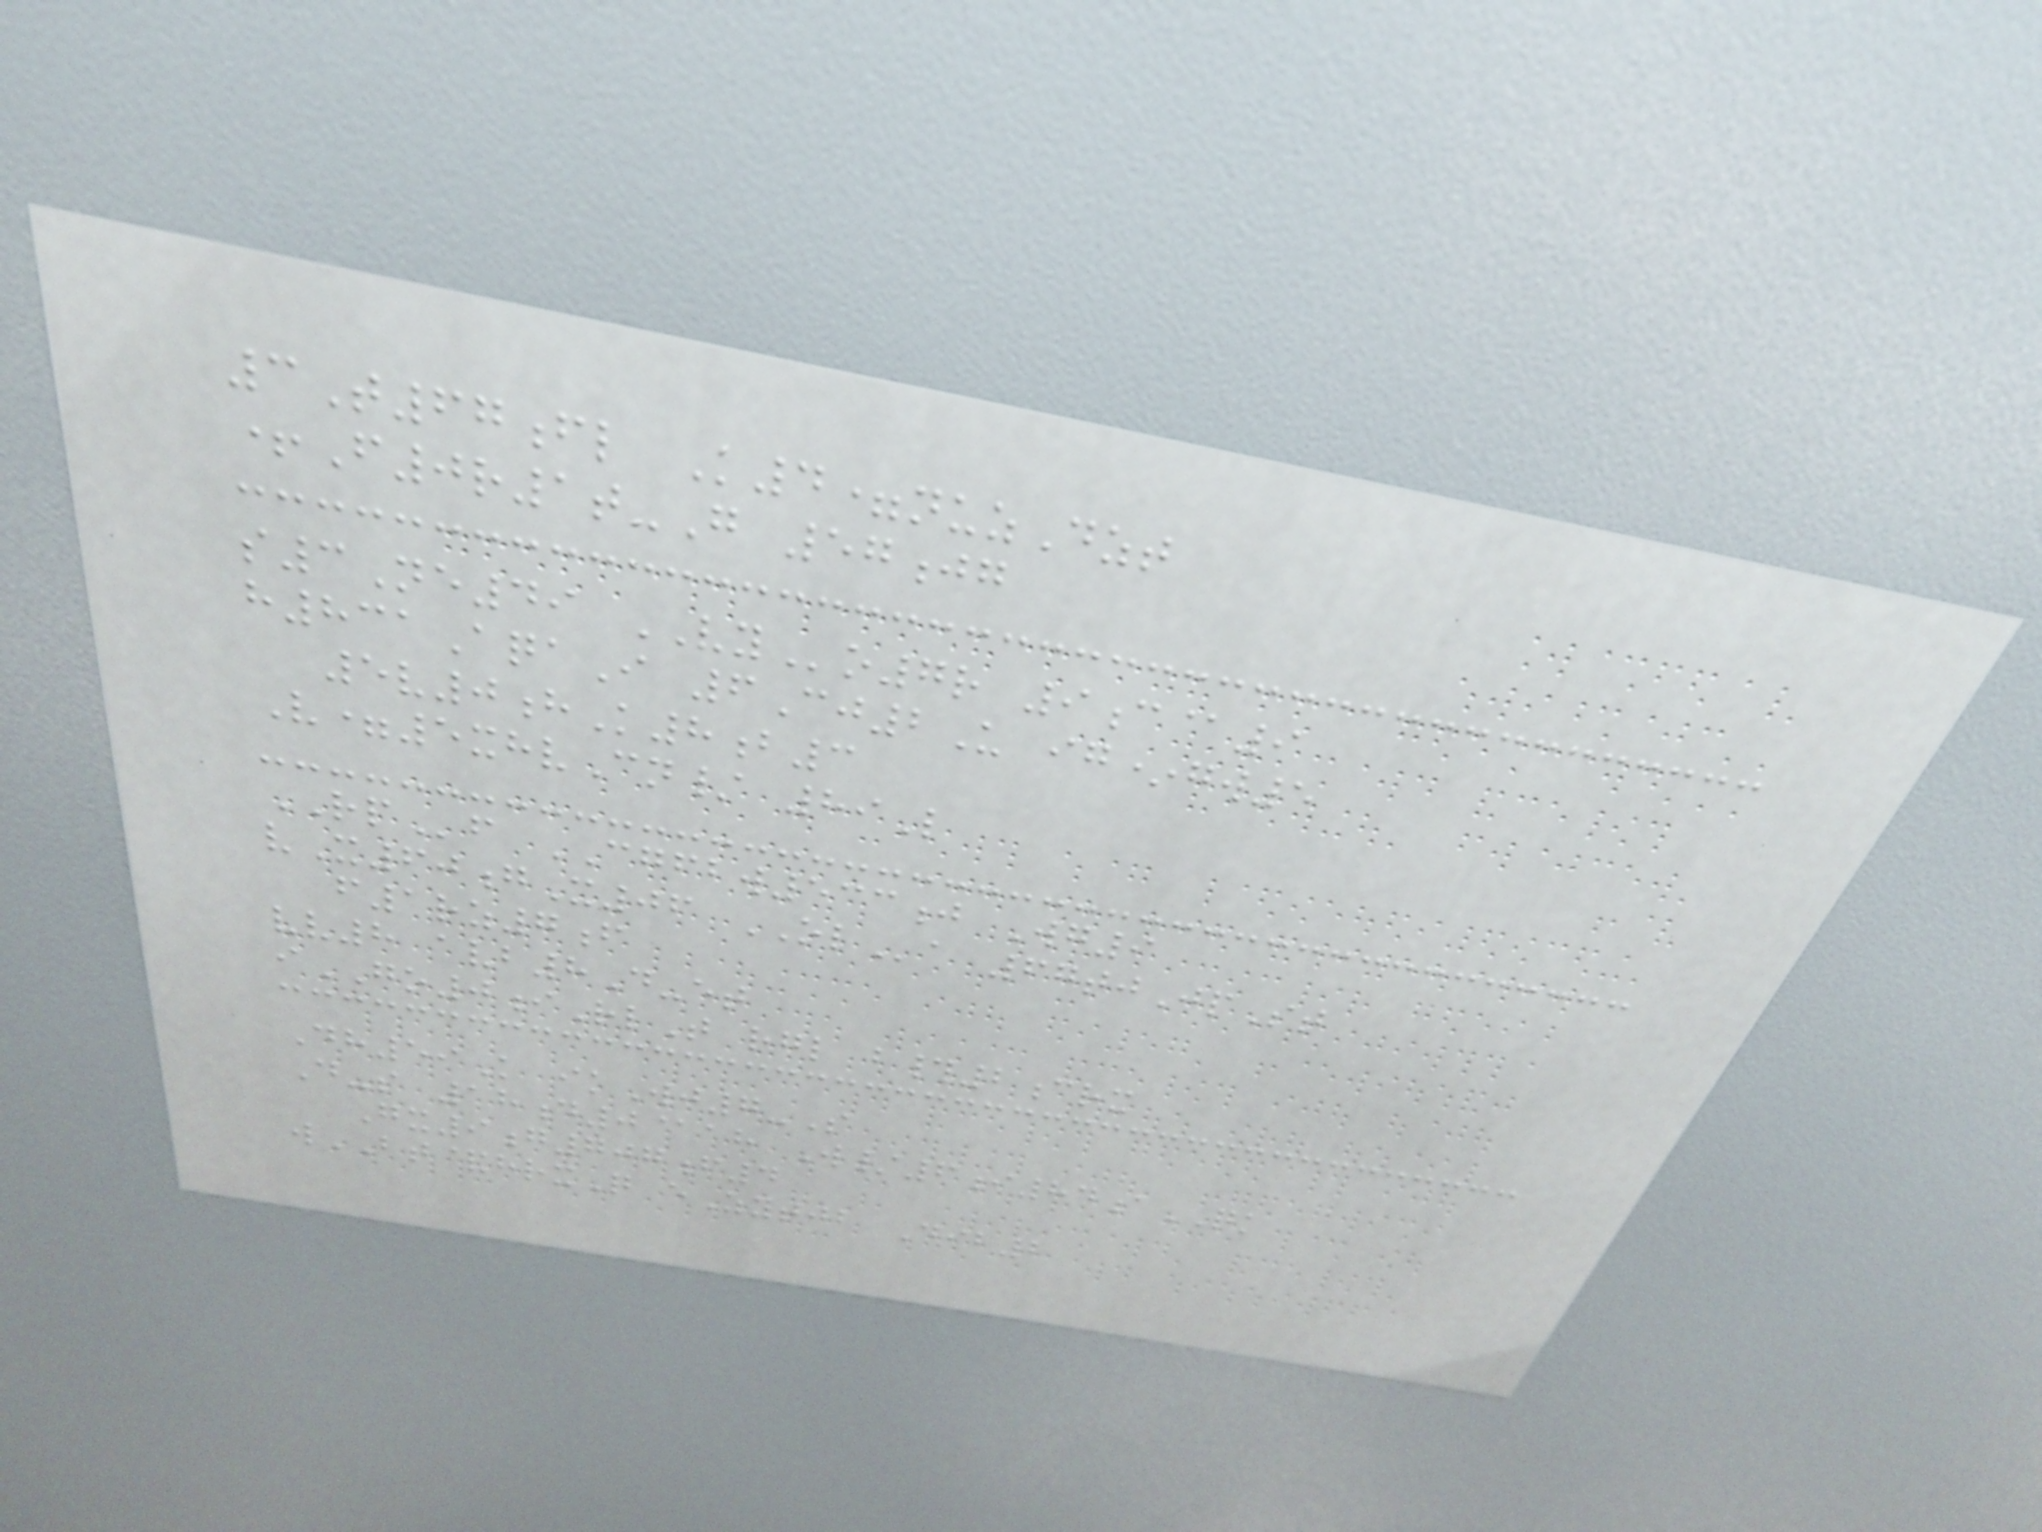3T67fl K4=nuzDzt
+F0r1t-G 57jg
s3Ne49 VYo7r 9c@9
h831AqaI 6Cj2U ig*gw5
5v0hK8b3
V=5xhvCn/ 89L
RPf CGFBW533j Wg9
vX60gX06 OLa 67tjJpSt
f1rz7f
vv8 avb8D-et
iGO0iRlT rgl b#2crx
Dh59K ikWj7-S
D-s 18d0@ah W/6i84aQK
Gx9g707f4
wBT&hrxQ eZytjb Dib2
